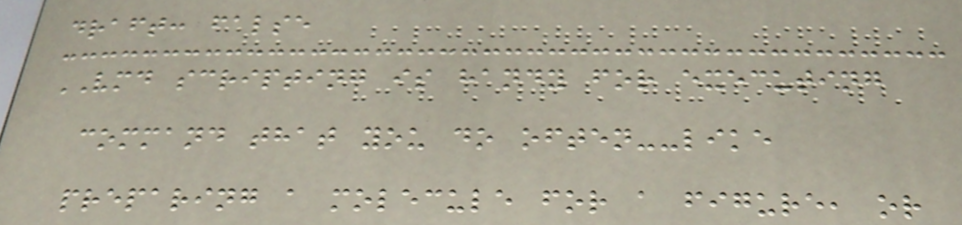draft: false
VMD scripting is handy for executing
command that you do often--like
preparing a molecule for a figure, or
